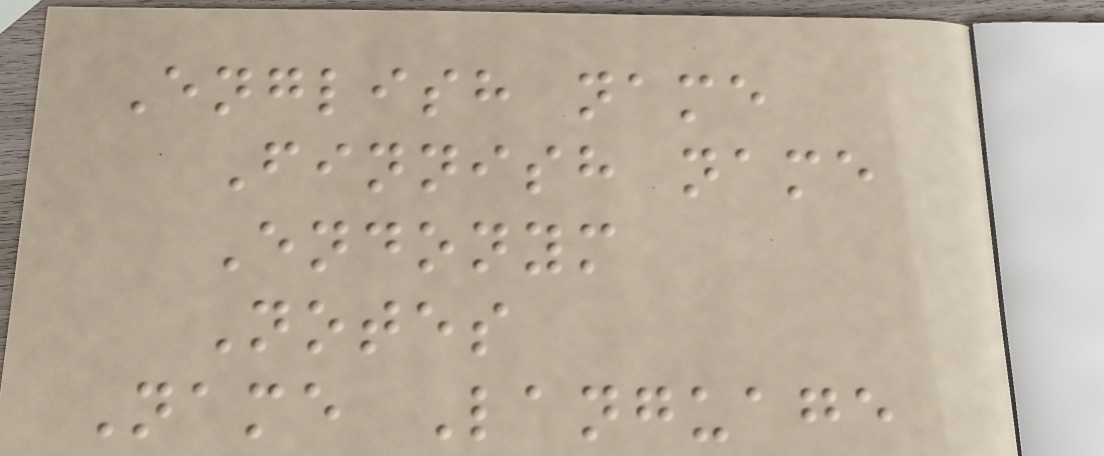English name
Finnish name
Endonym
Notes
Name Language
